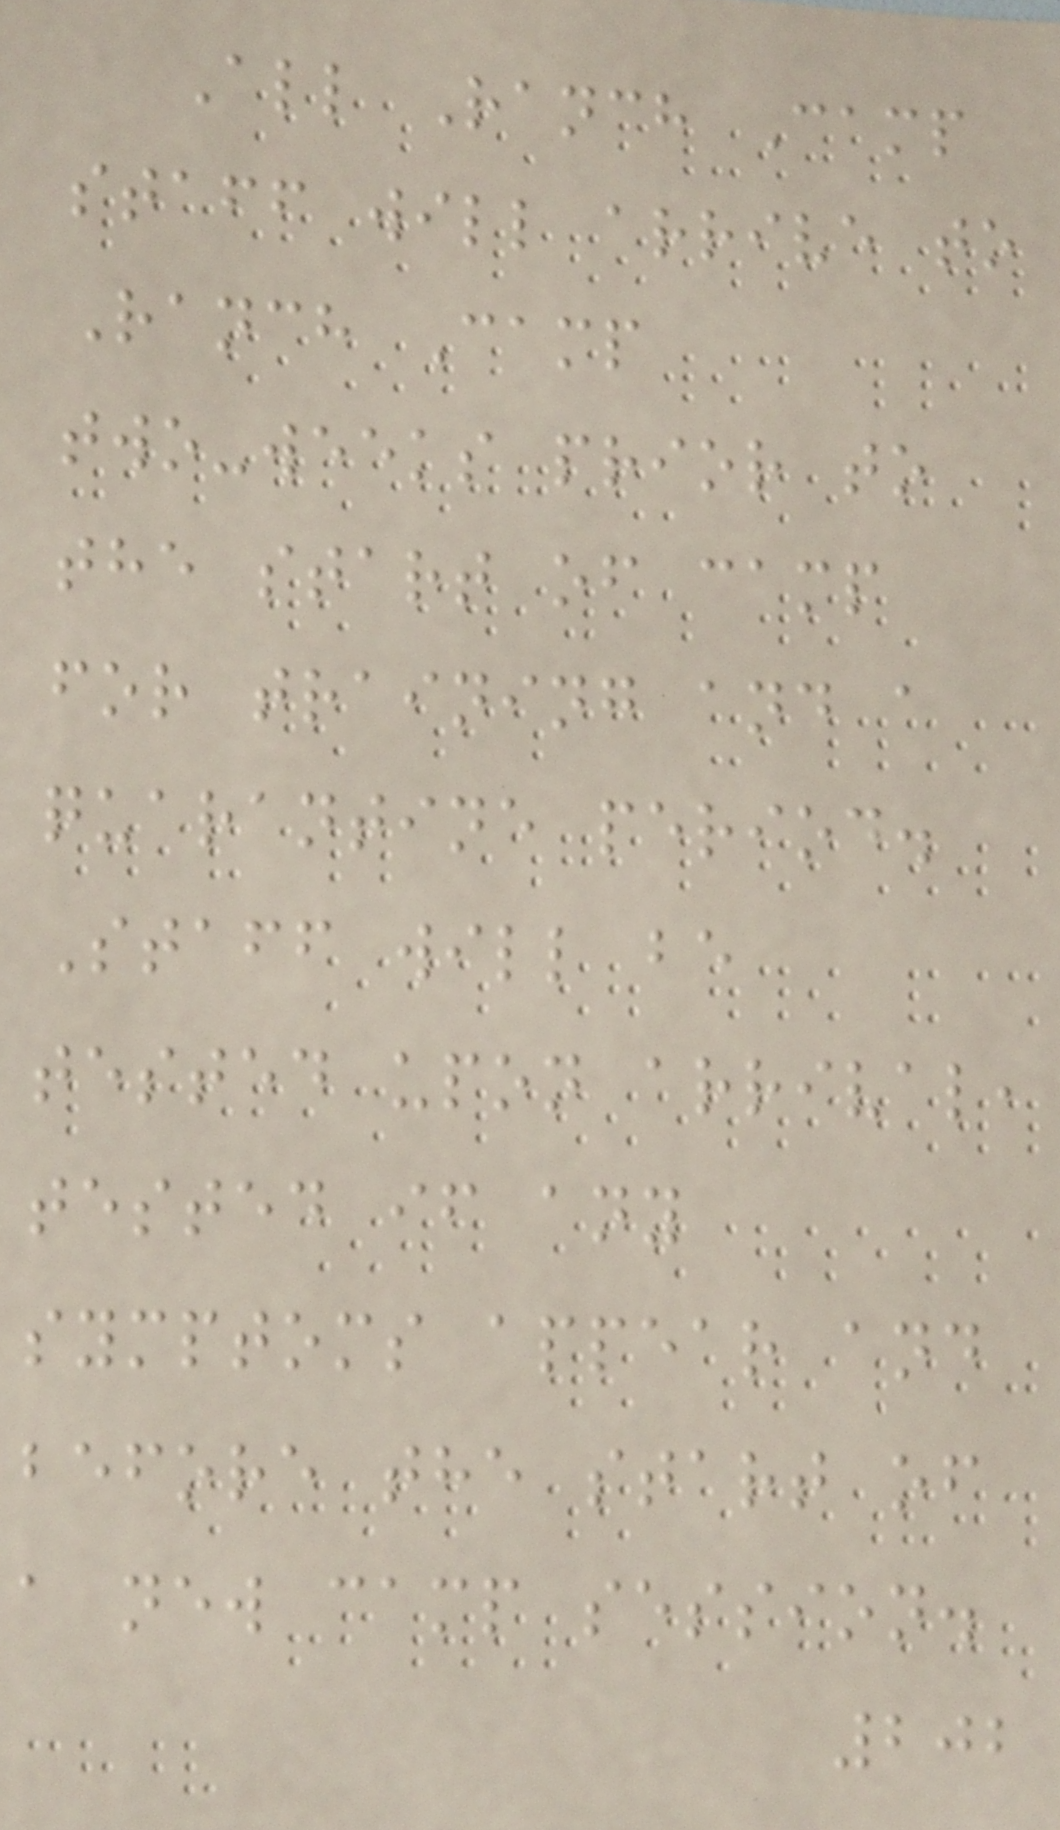All Ranch Camp
staff will arrive to
Ranch Camp
two-weeks prior to
the start of camp
for training and a
quarantine period.
Staff will be
tested upon arrival,
tested if any
symptoms appear and
before the start of
a new camp session.
202
